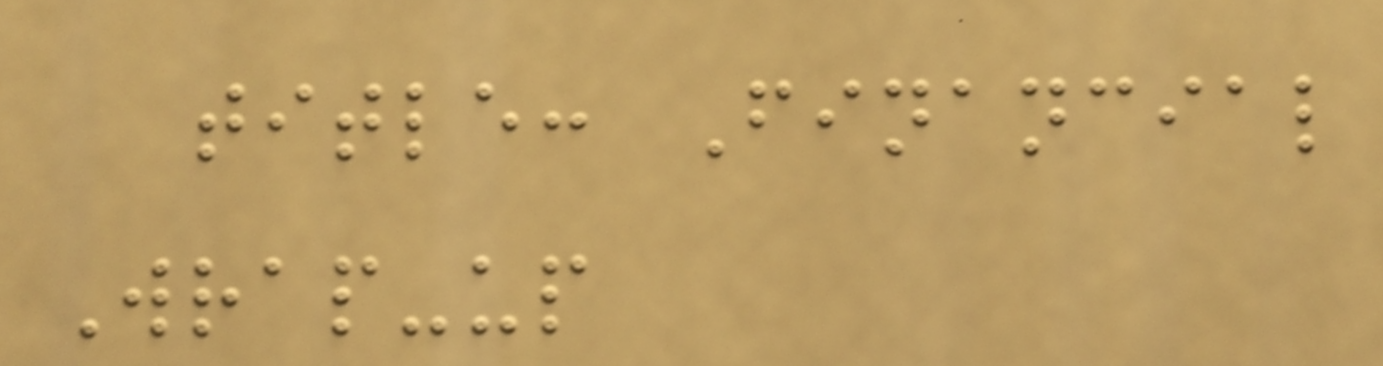title: Financial
Wrap-up
